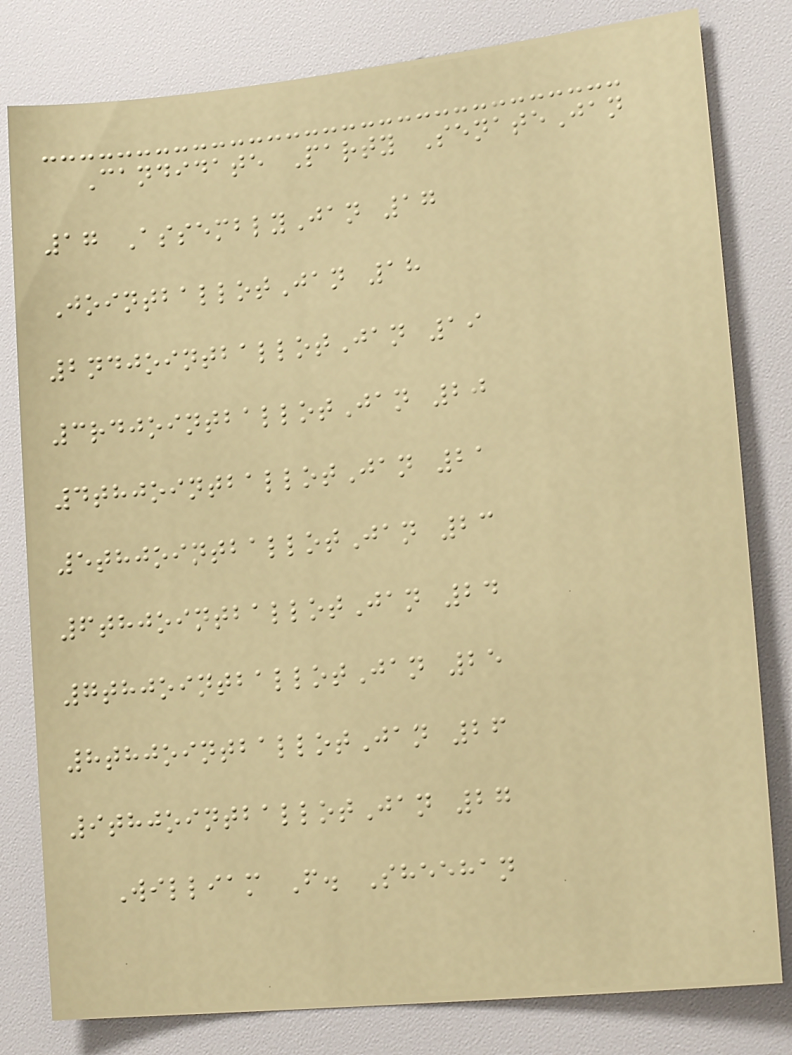Candidate Party SenateJan
17 AssemblyJan 17
JointballotJan 18
2ndjointballotJan 19
3rdjointballotJan 20
4thjointballotJan 21
5thjointballotJan 23
6thjointballotJan 24
7thjointballotJan 25
8thjointballotJan 26
9thjointballotJan 27
William F. Sheehan
